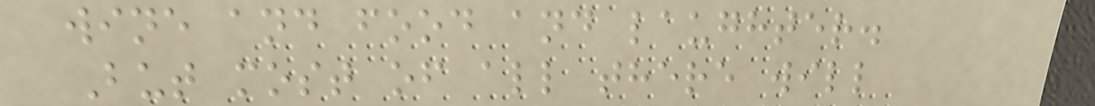wine and food and laughter.
But most of all there will
